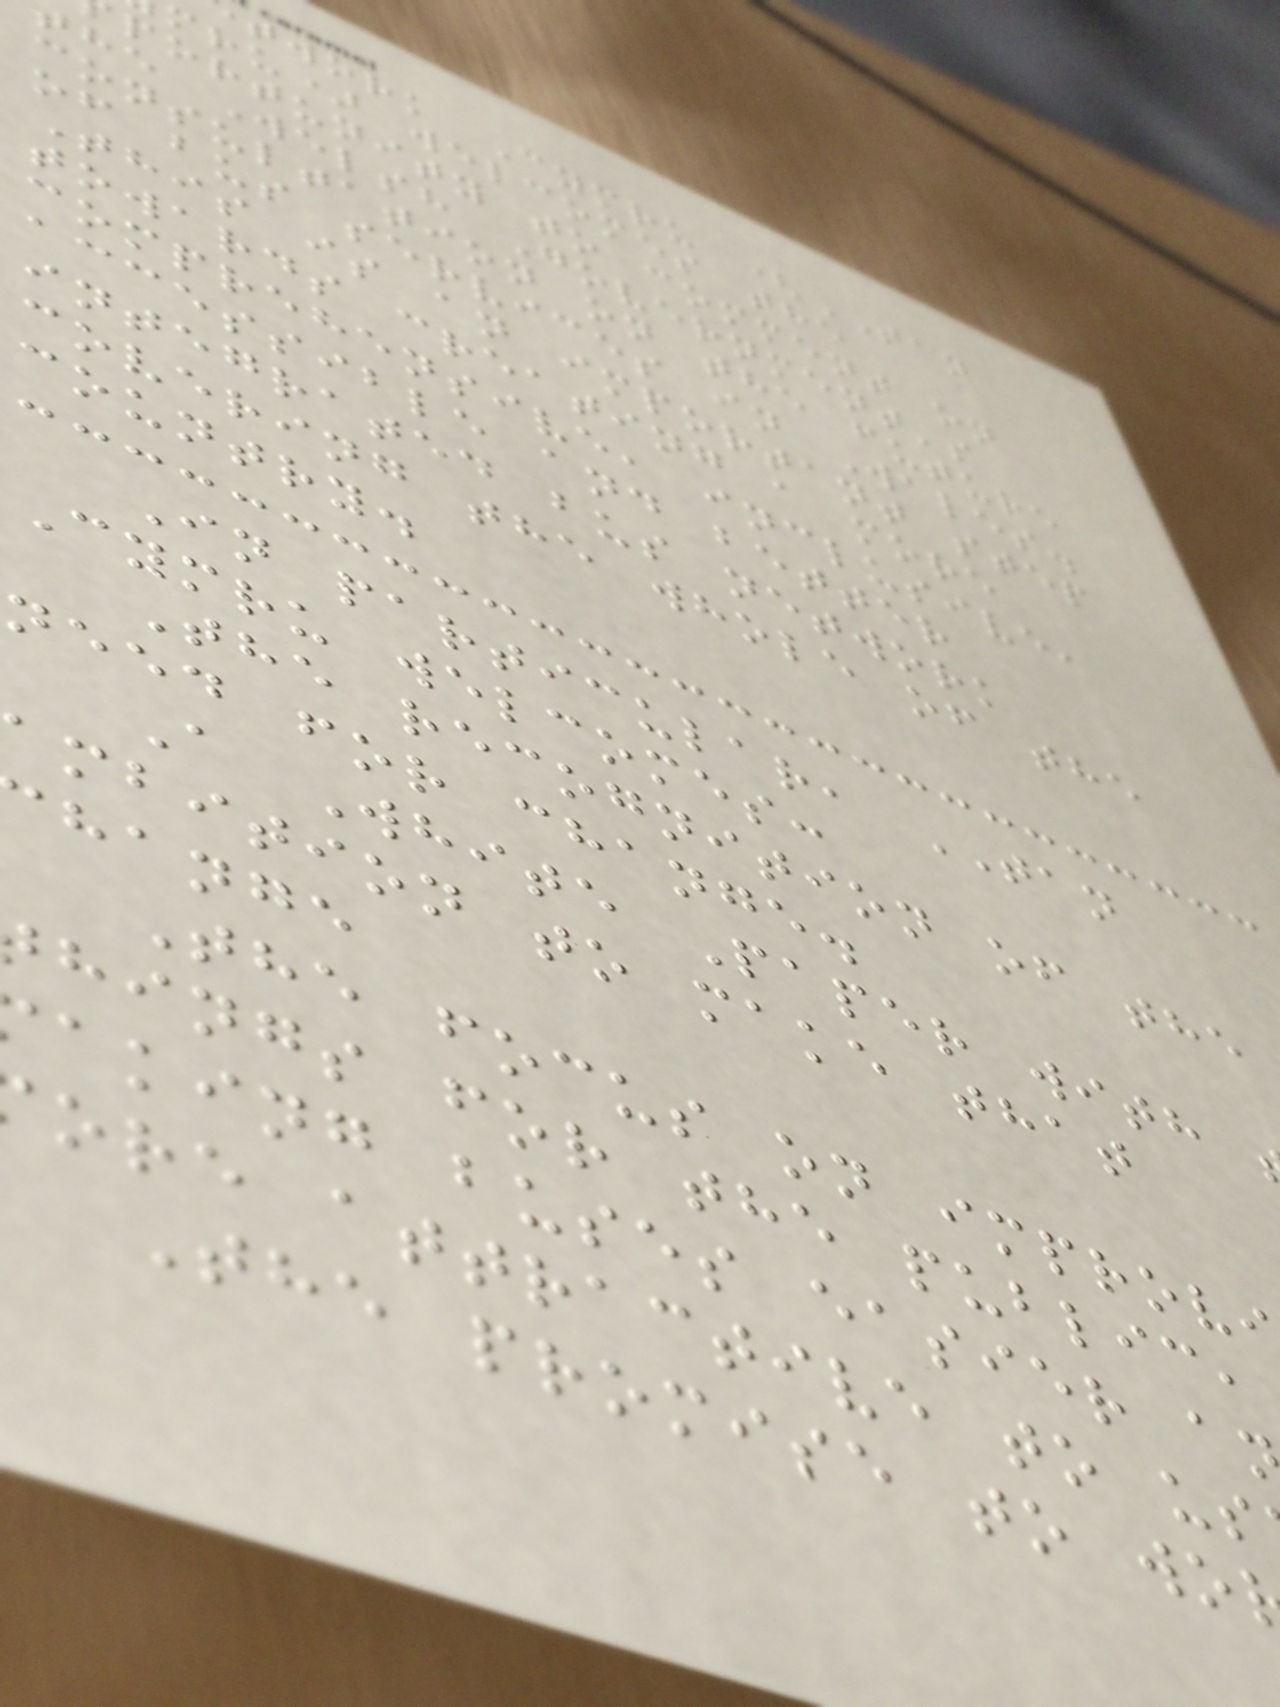twork Cymru (TAN
mru) welcomes the
portunity to comment on
the Welsh Government's
consultation on the future
of bus services in Wales.
This is an important step
towards creating a more
comprehensive, inclusive,
accessible and better
integrated bus network
covering the whole of the
country.
In particular, TAN
Cymru welcomes:
The recognition of the
need for change.
A White Paper with
ambition to make that
hange
The focus on improvi
hings for the public,
aking buses easier a
ore attractive to us
The promise to wo
